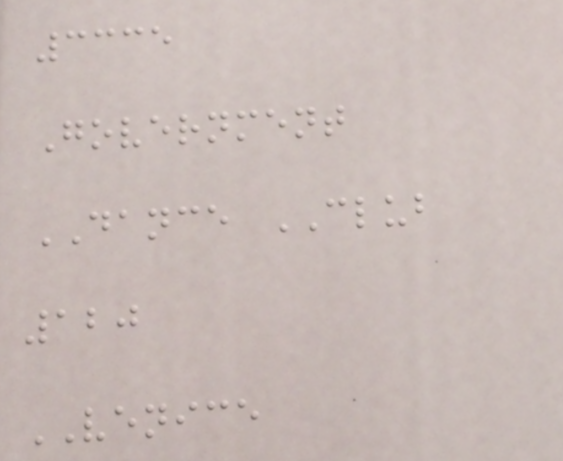3335
Government
DANCE CLUB
120
VENICE
